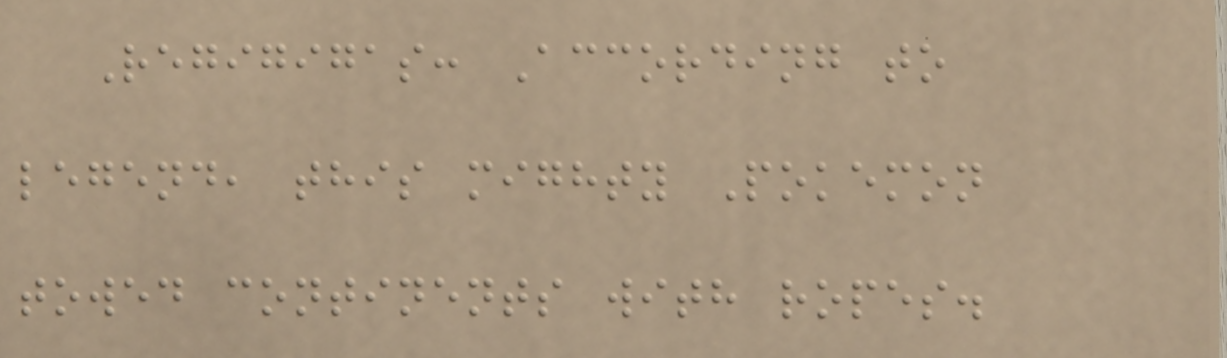Regigigas: According to
legend, this mighty Pokemon
towed continents with ropes.
